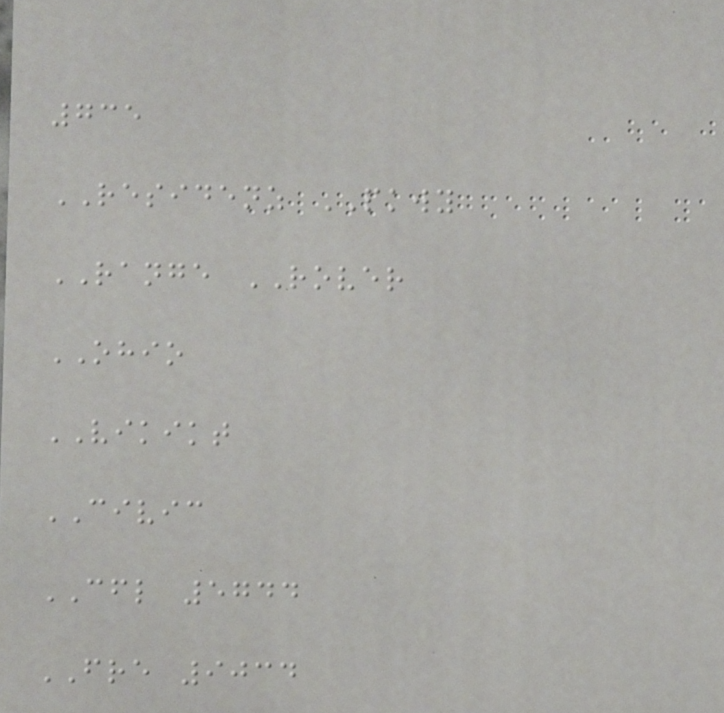735
RESIDENZ PKWY
RANGE ROVER
OHIO
VIKIKT
CIVIC
CFL 5744
FRE 9034
